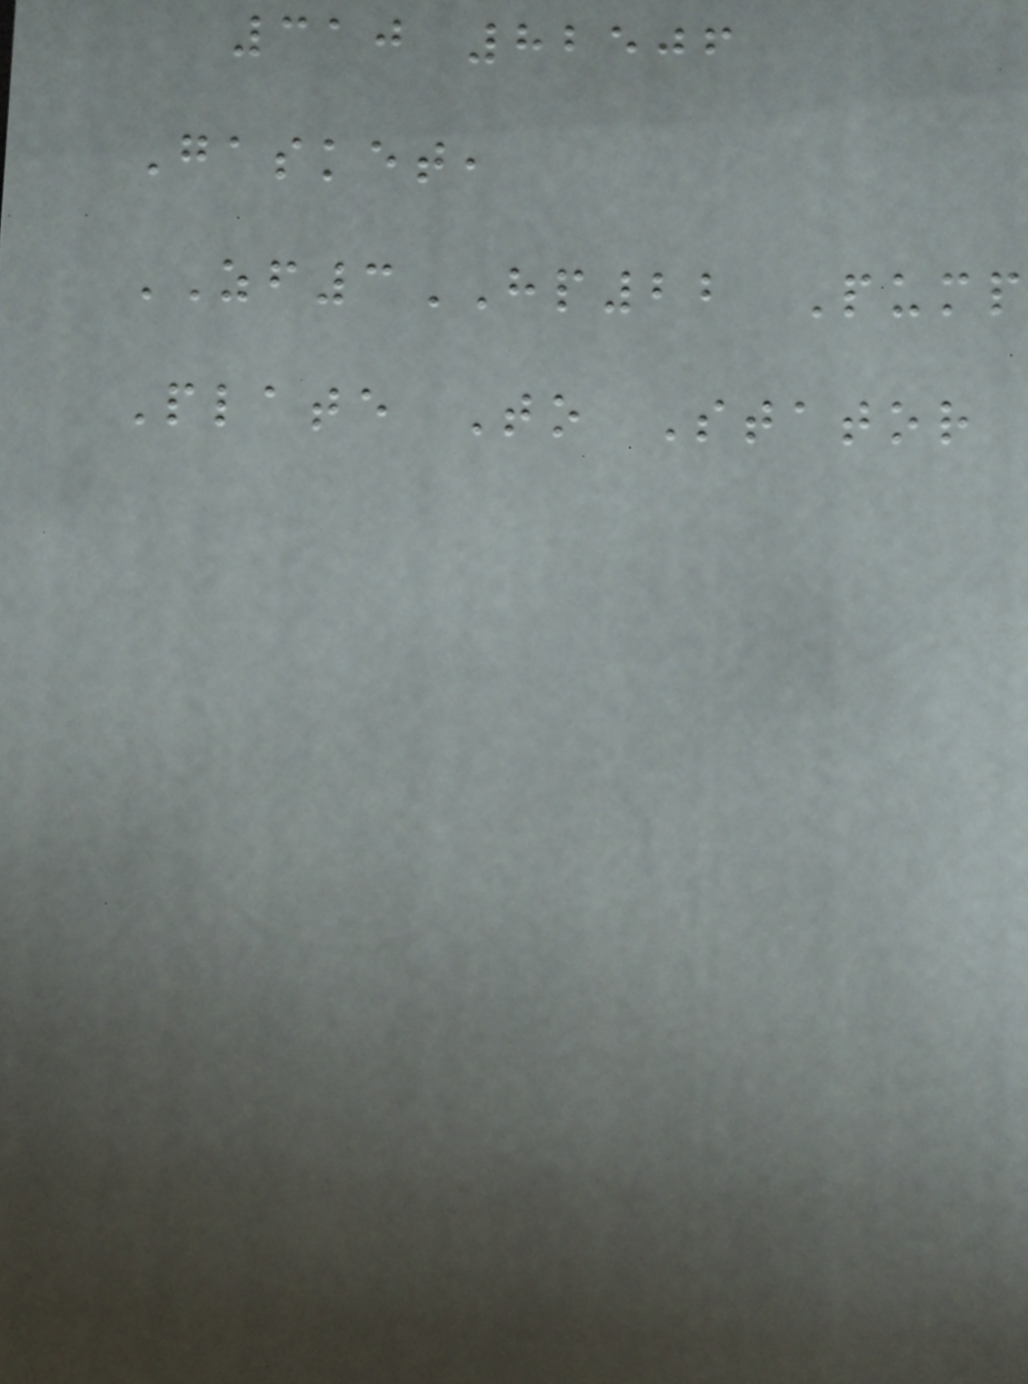310 82506
Gasket,
ZF3HP22 Pump
Plate To Stator
